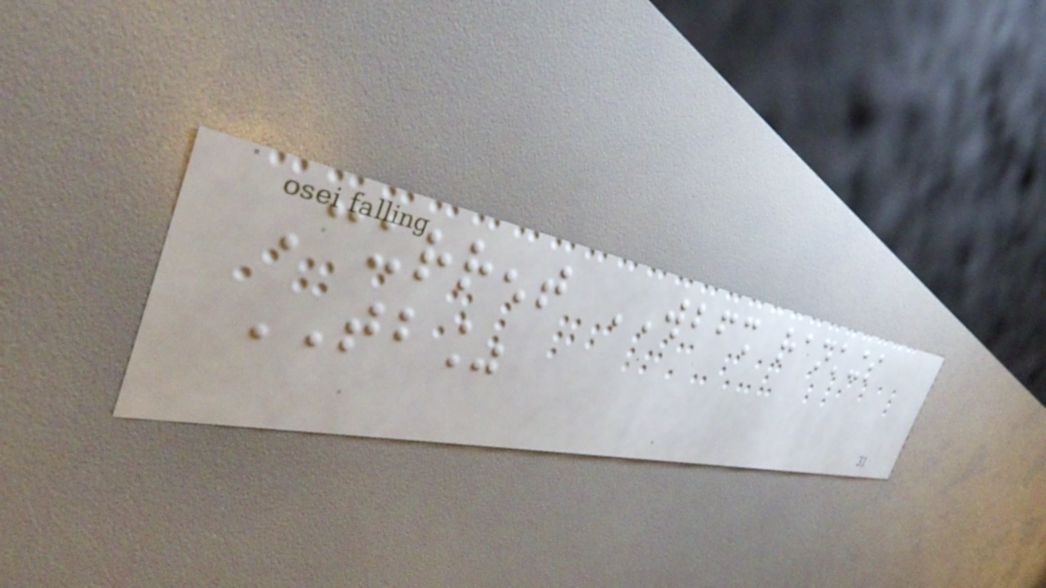Current WBFSH rankings
TB%
